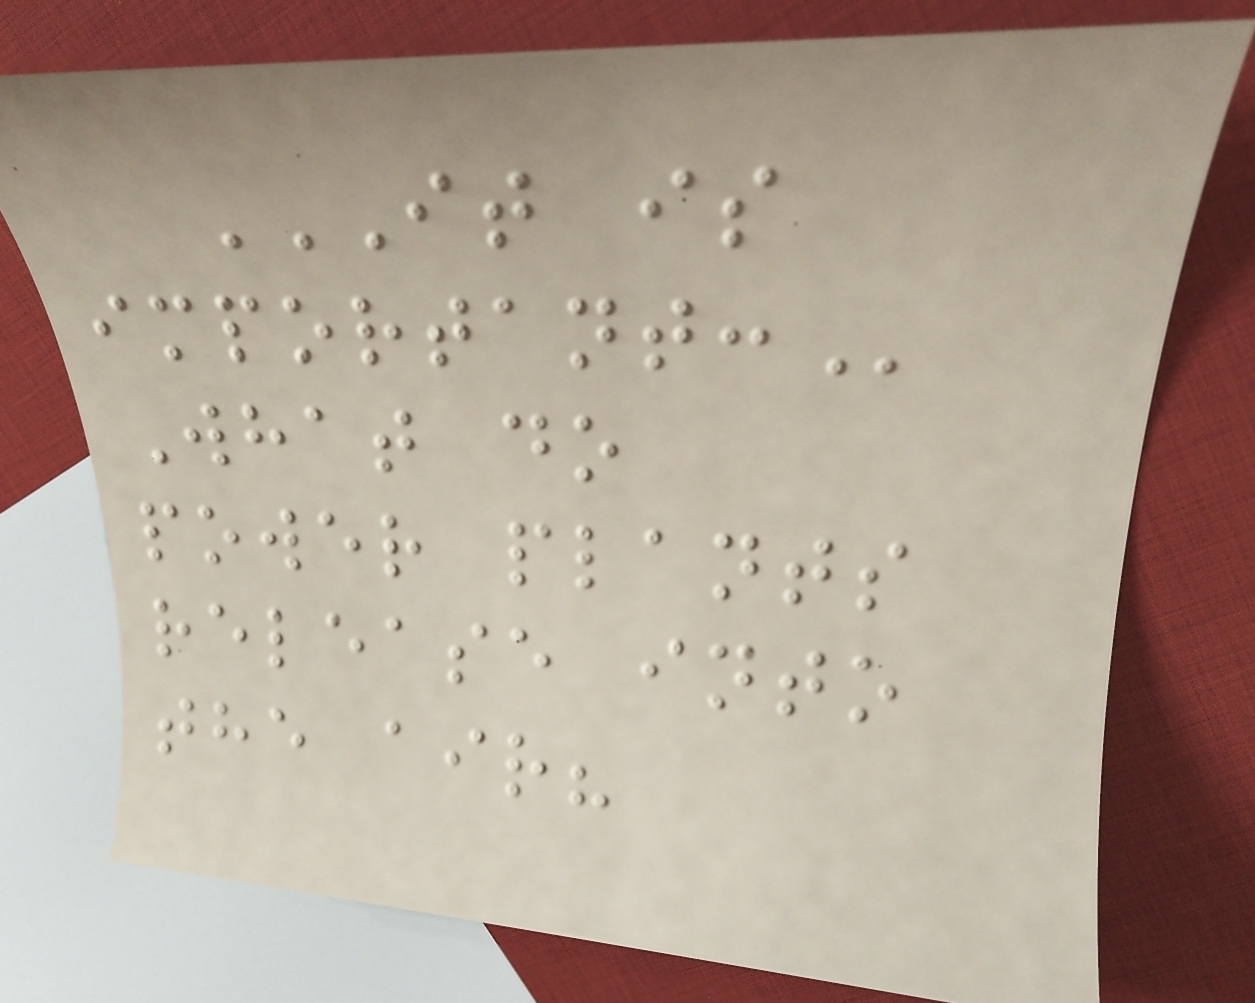IT IS
IMPORTANT:
What do
power plants
release into
the air?
